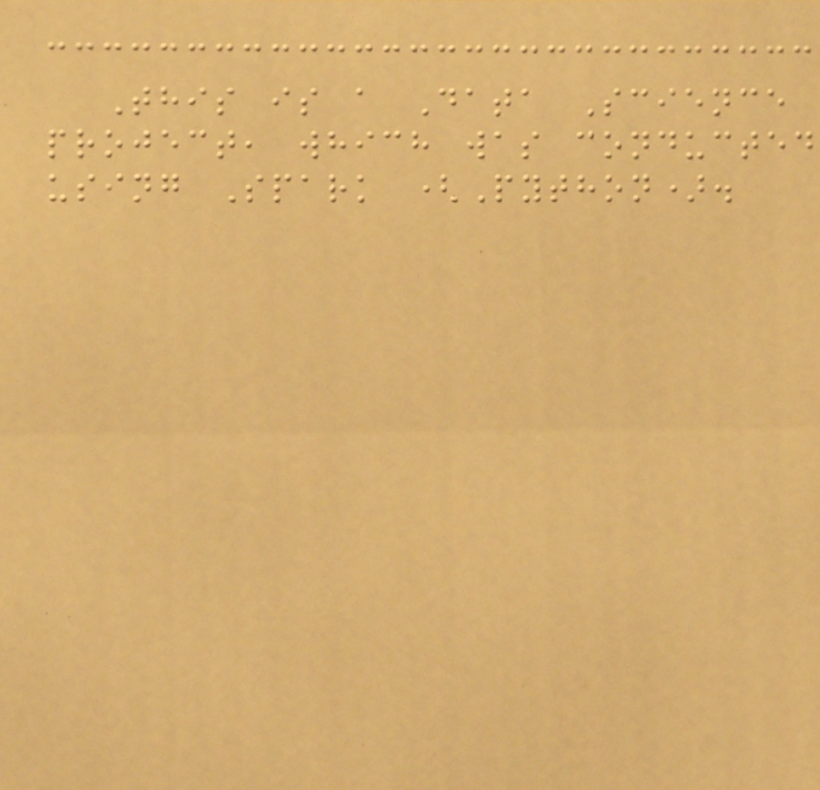This is a Data Science
project, which was conducted
using Spark (Python).
